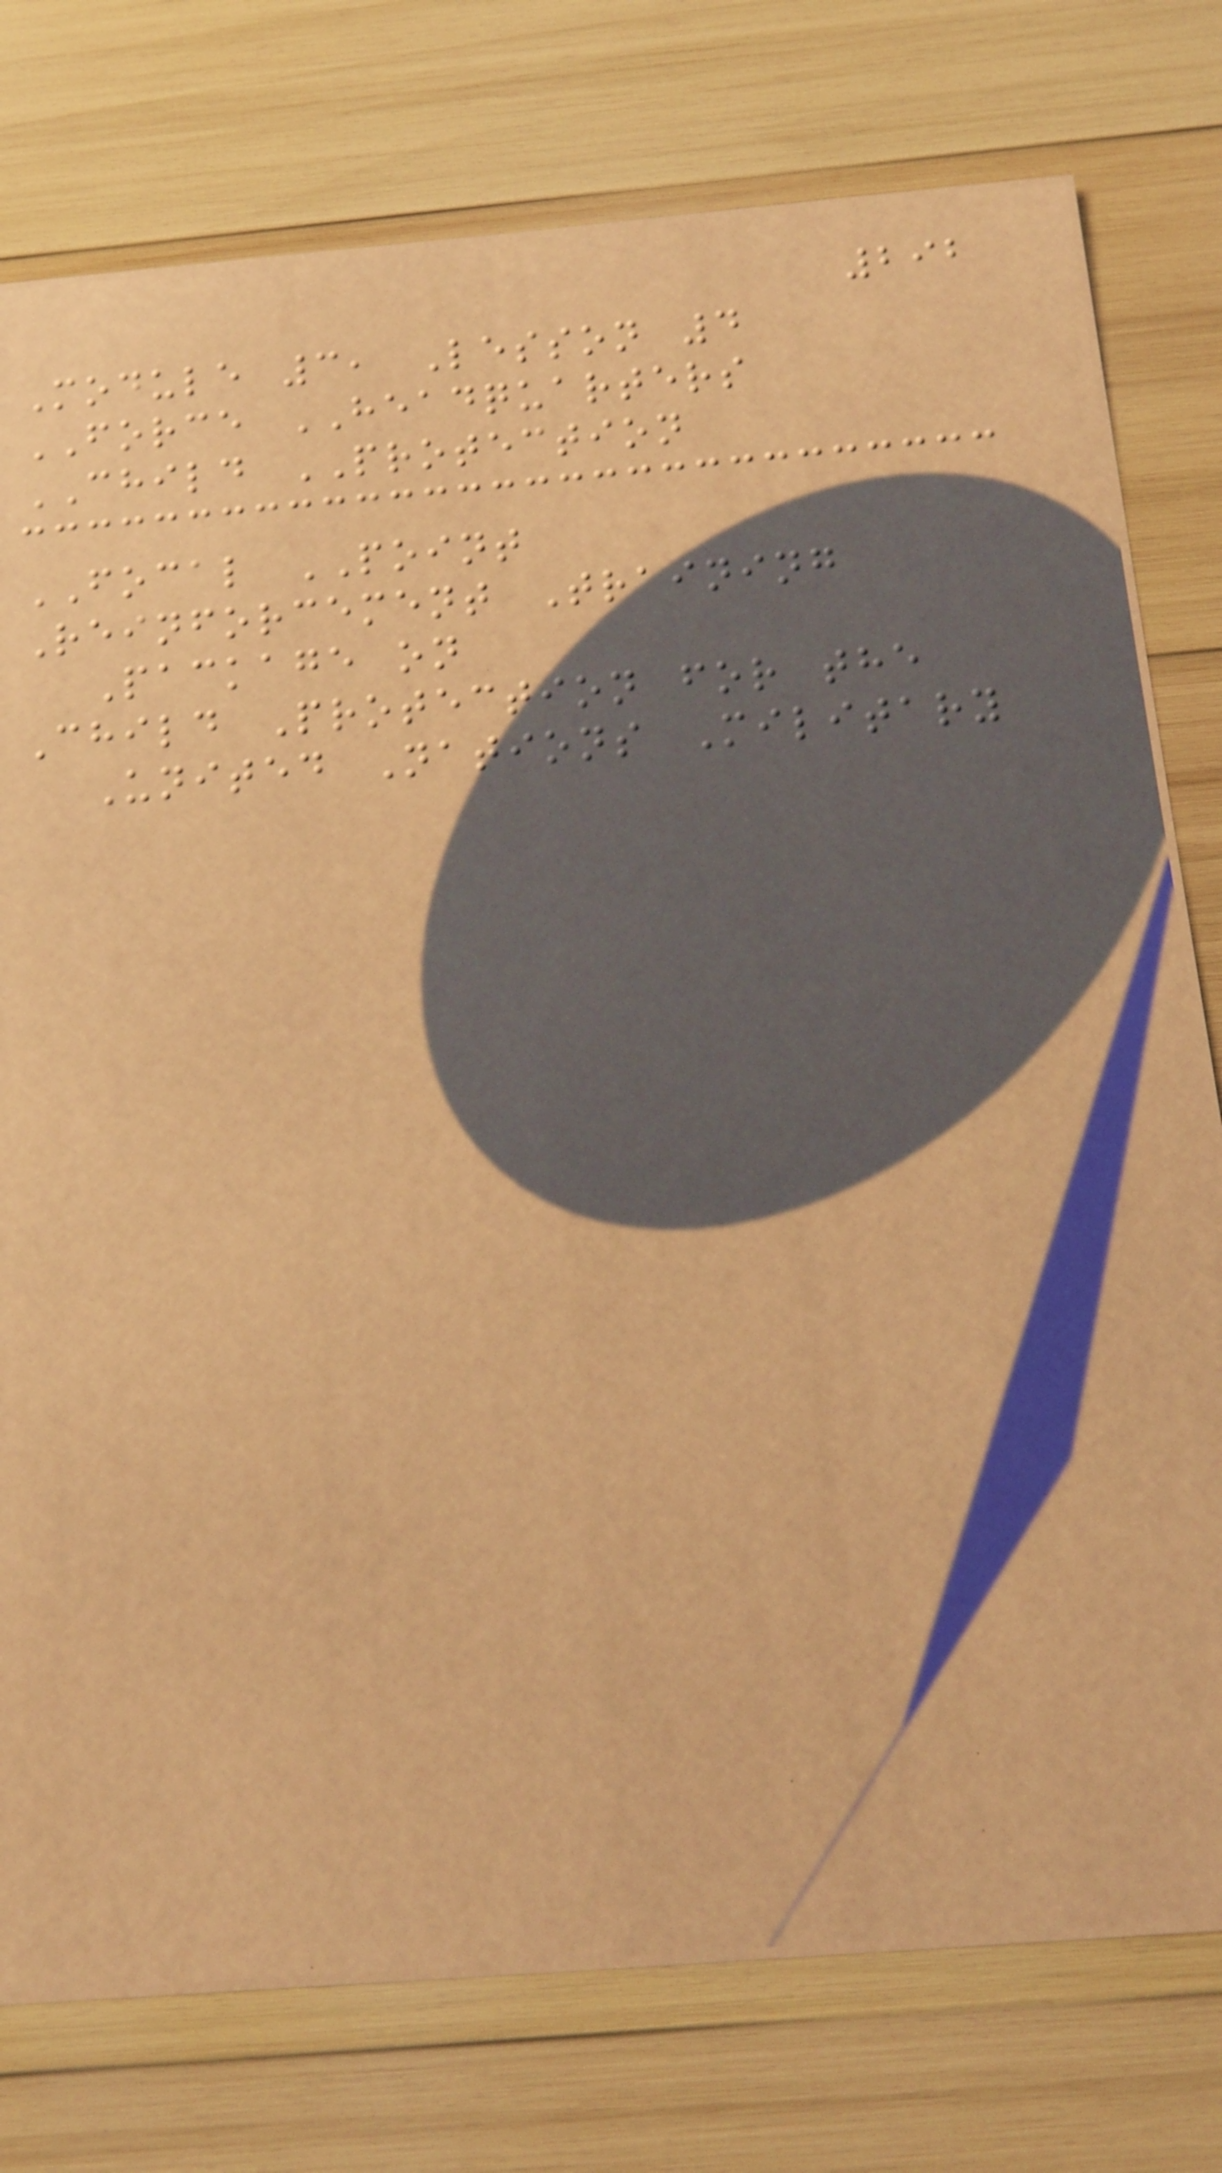292
Module 3, Lesson 4
FORCE HEADQUARTERS
CHILD PROTECTION
FOCAL POINT
Reinforcement Training
Package on
Child Protection for the
United Nations Military
